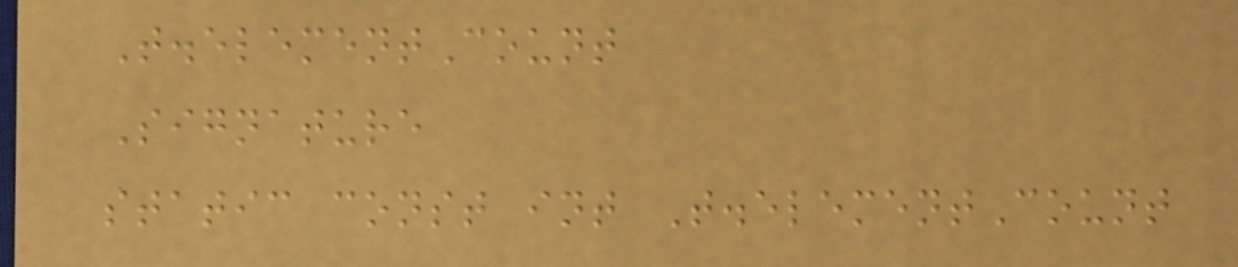T.elementCount
Signature
static const int T.elementCount
